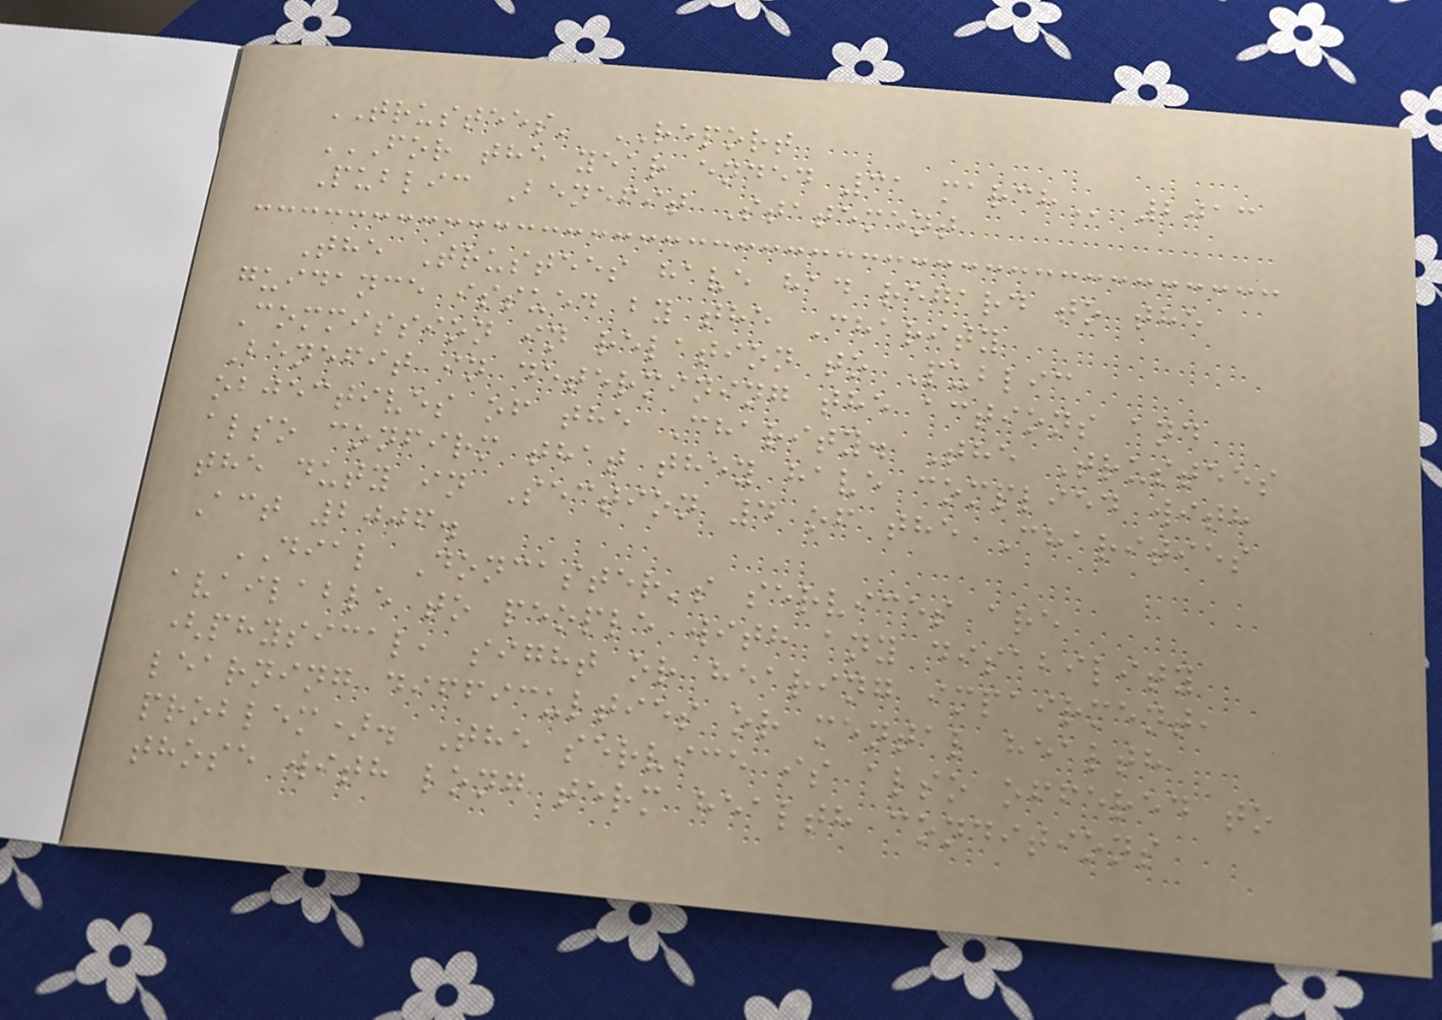TRUSTEES' REPORT
FOR THE YEAR ENDED 31 MARCH 2013
Public Benefit Statement
The Trustees have had regard to the
guidance issued by the Charity
Commission in relation to Public
Benefit in determining the actions and
objectives of the Charity. The Trustees
also confirm that they have complied with
the duty in Section 4 of the Charities
Act 2006.
DIAL Doncaster's services are
available to people with any disability
(physical, sight or hearing impairment,
learning difficulties or mental health
problem). The service is also offered to
those with long term health conditions
